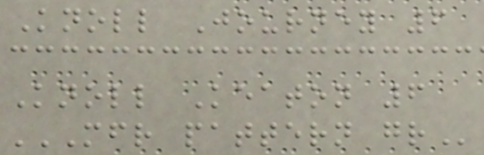Knoll Journey 6
Knoll Keaton 6
MFR PATTERN GR
